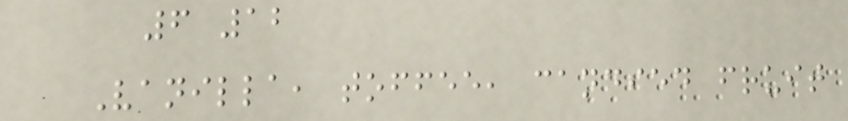6 12
Vanilla, toffee, candied fruit
